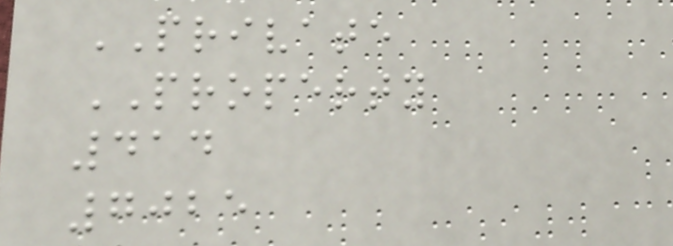PRIVATE
PROPERTY
414
7025
